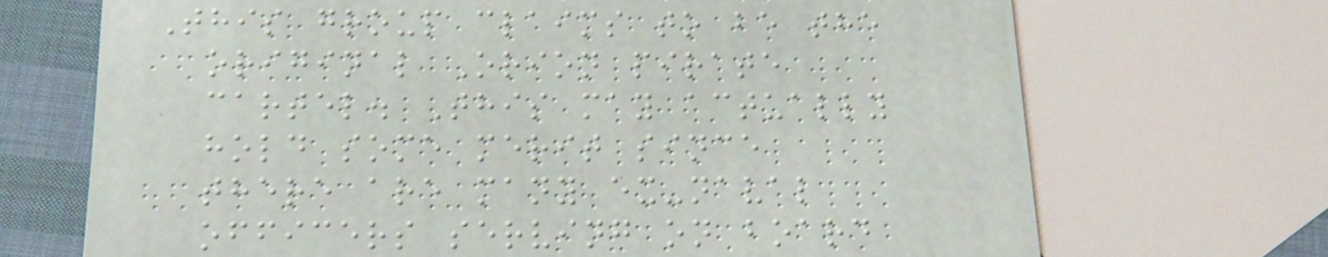This group claims to be the
original Orion pirate
cartel. This may actually
hold some merit since
there are many ex-naval
officers serving on board
